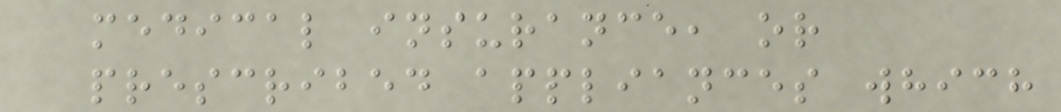medical insurance, or
prescribed appliances which
